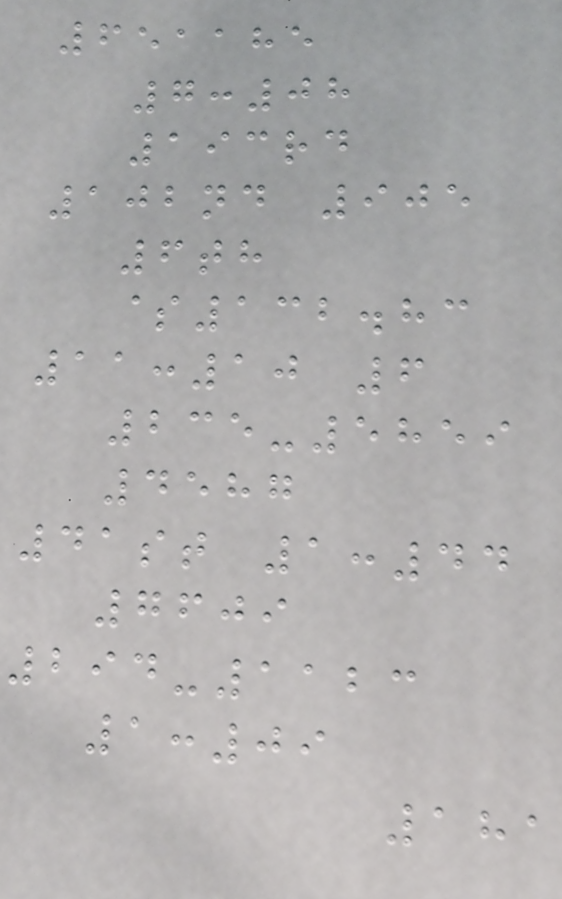651185
7:08
193rd
102nd 905
6th
$132.83
11:10 6
235-5859
4587
41st 1:44
7609
294-1123
1:09
181
